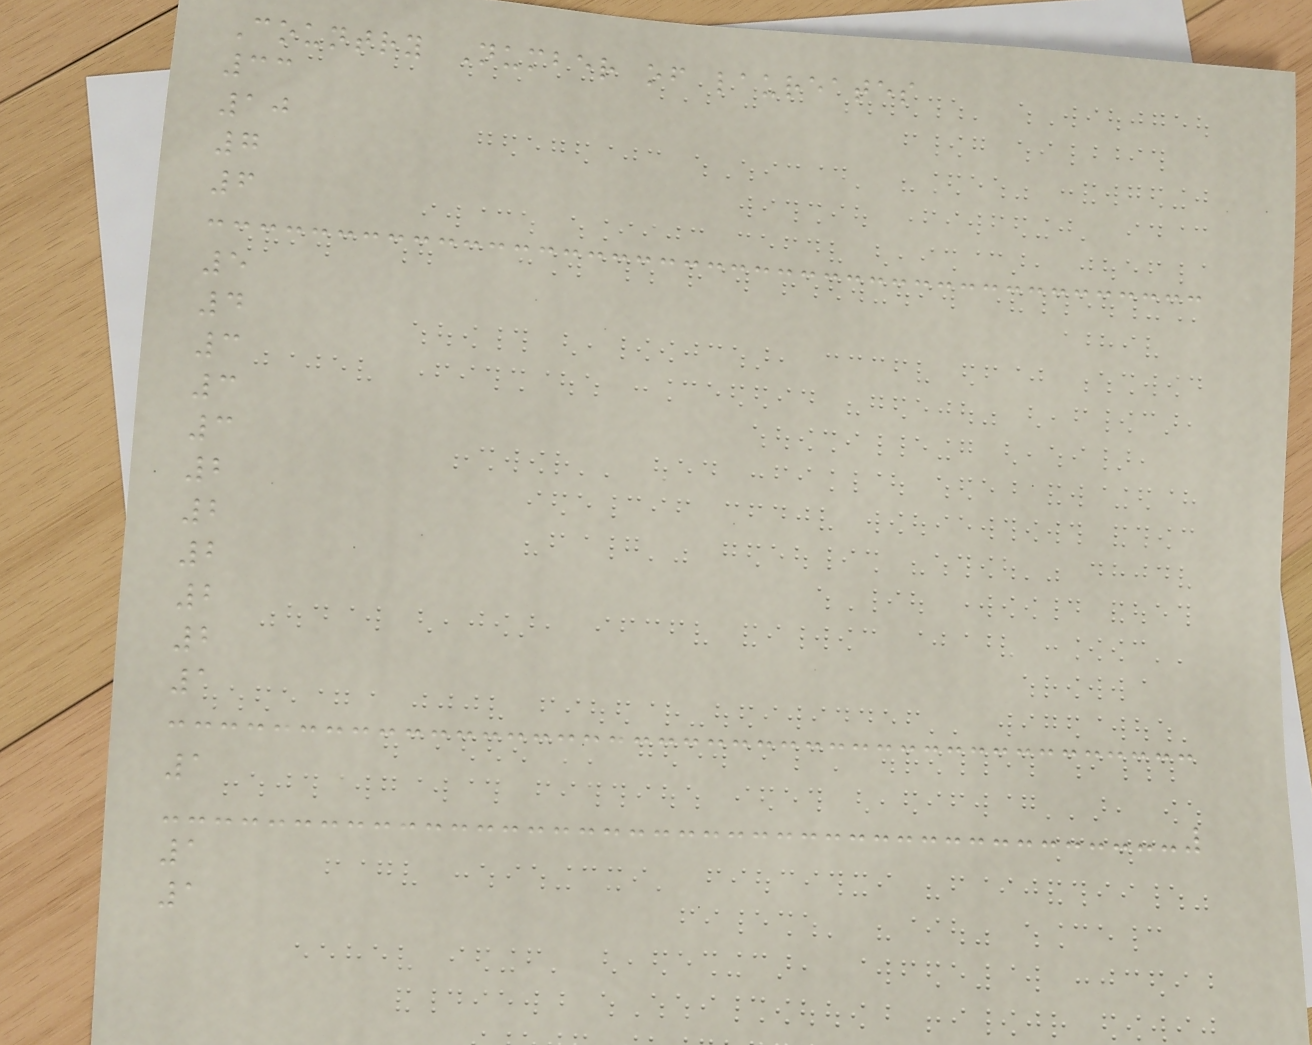Country Number of laureates
33
10
7
6
5
4
3
3
3
2
2
2
2
2
1
1
1
1
